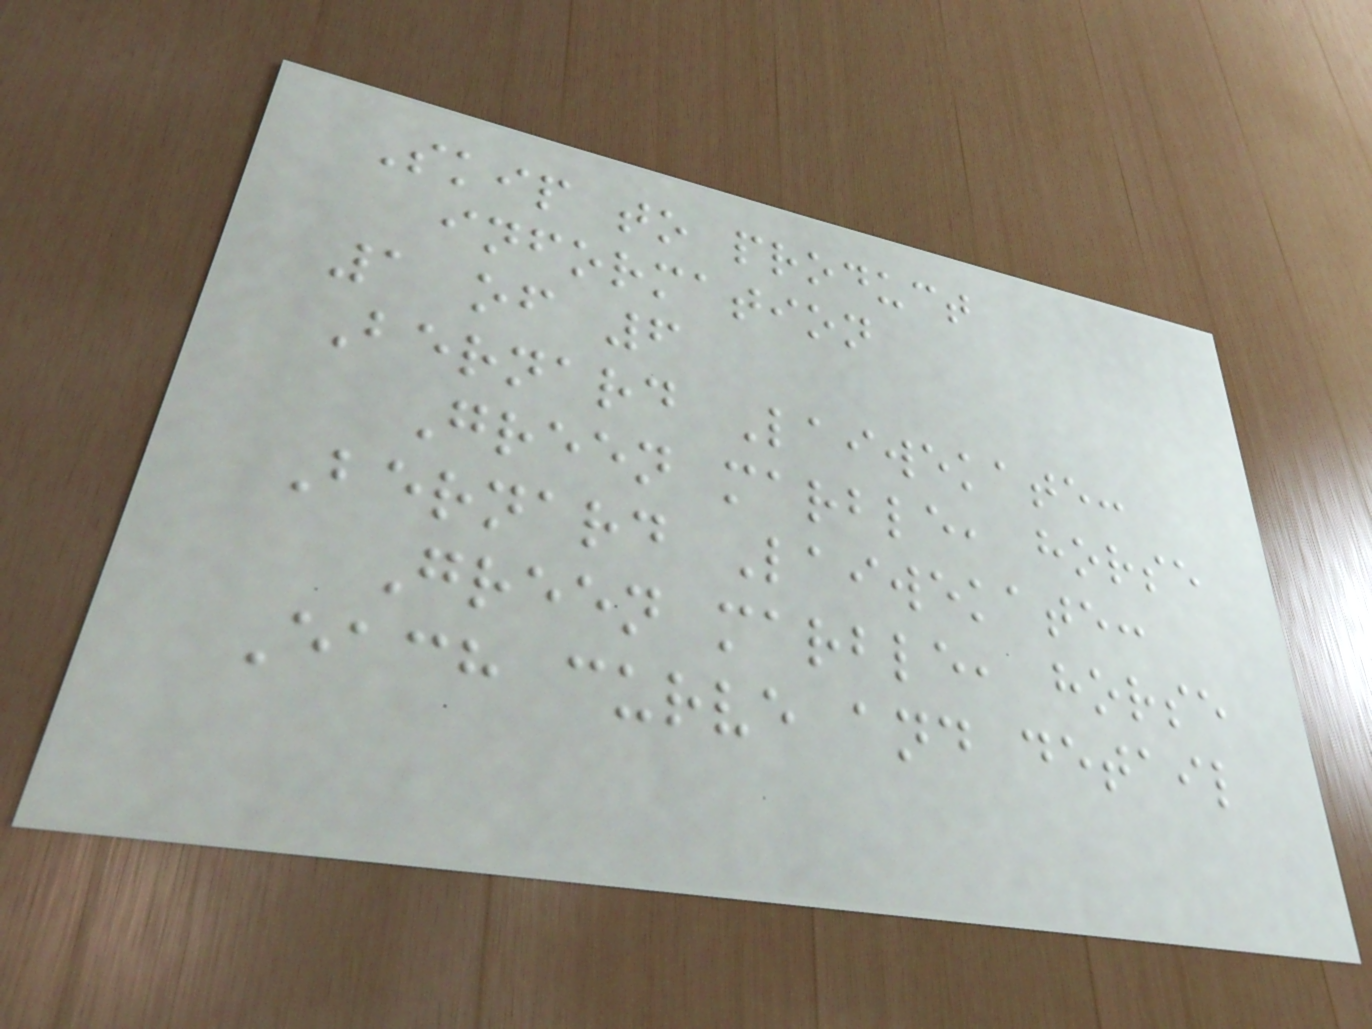Skip to product
information
1 of 6
Bernard Laiwekate:
Green marble, horse
Bernard Laiwekate:
Green marble, horse
Each curve and detail
